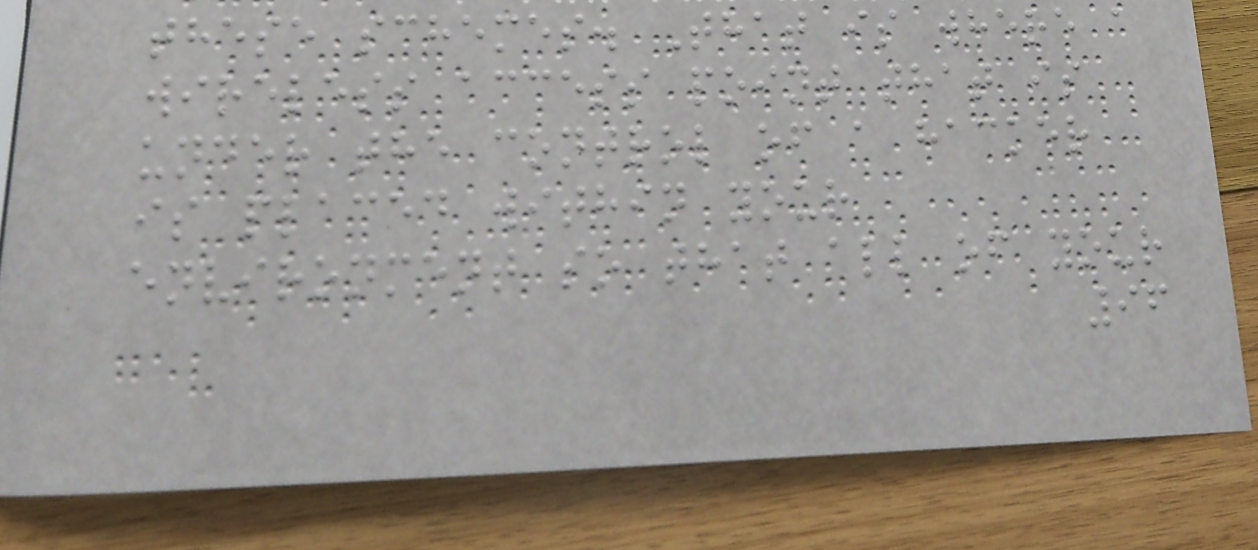these schemes. That is where a
wireless access point that is
under the control of a hacker
is placed within your
environment so that all of your
96
